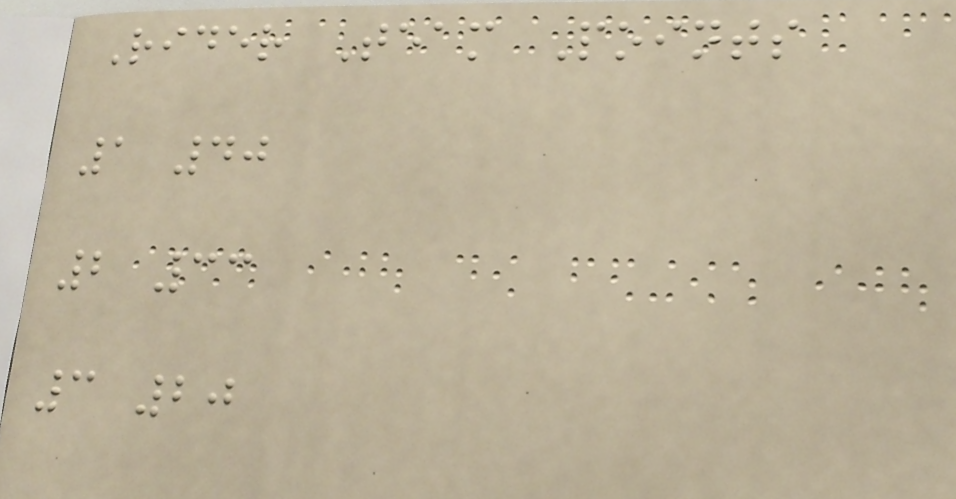Rider Team Points
1 40
2 33
3 20
